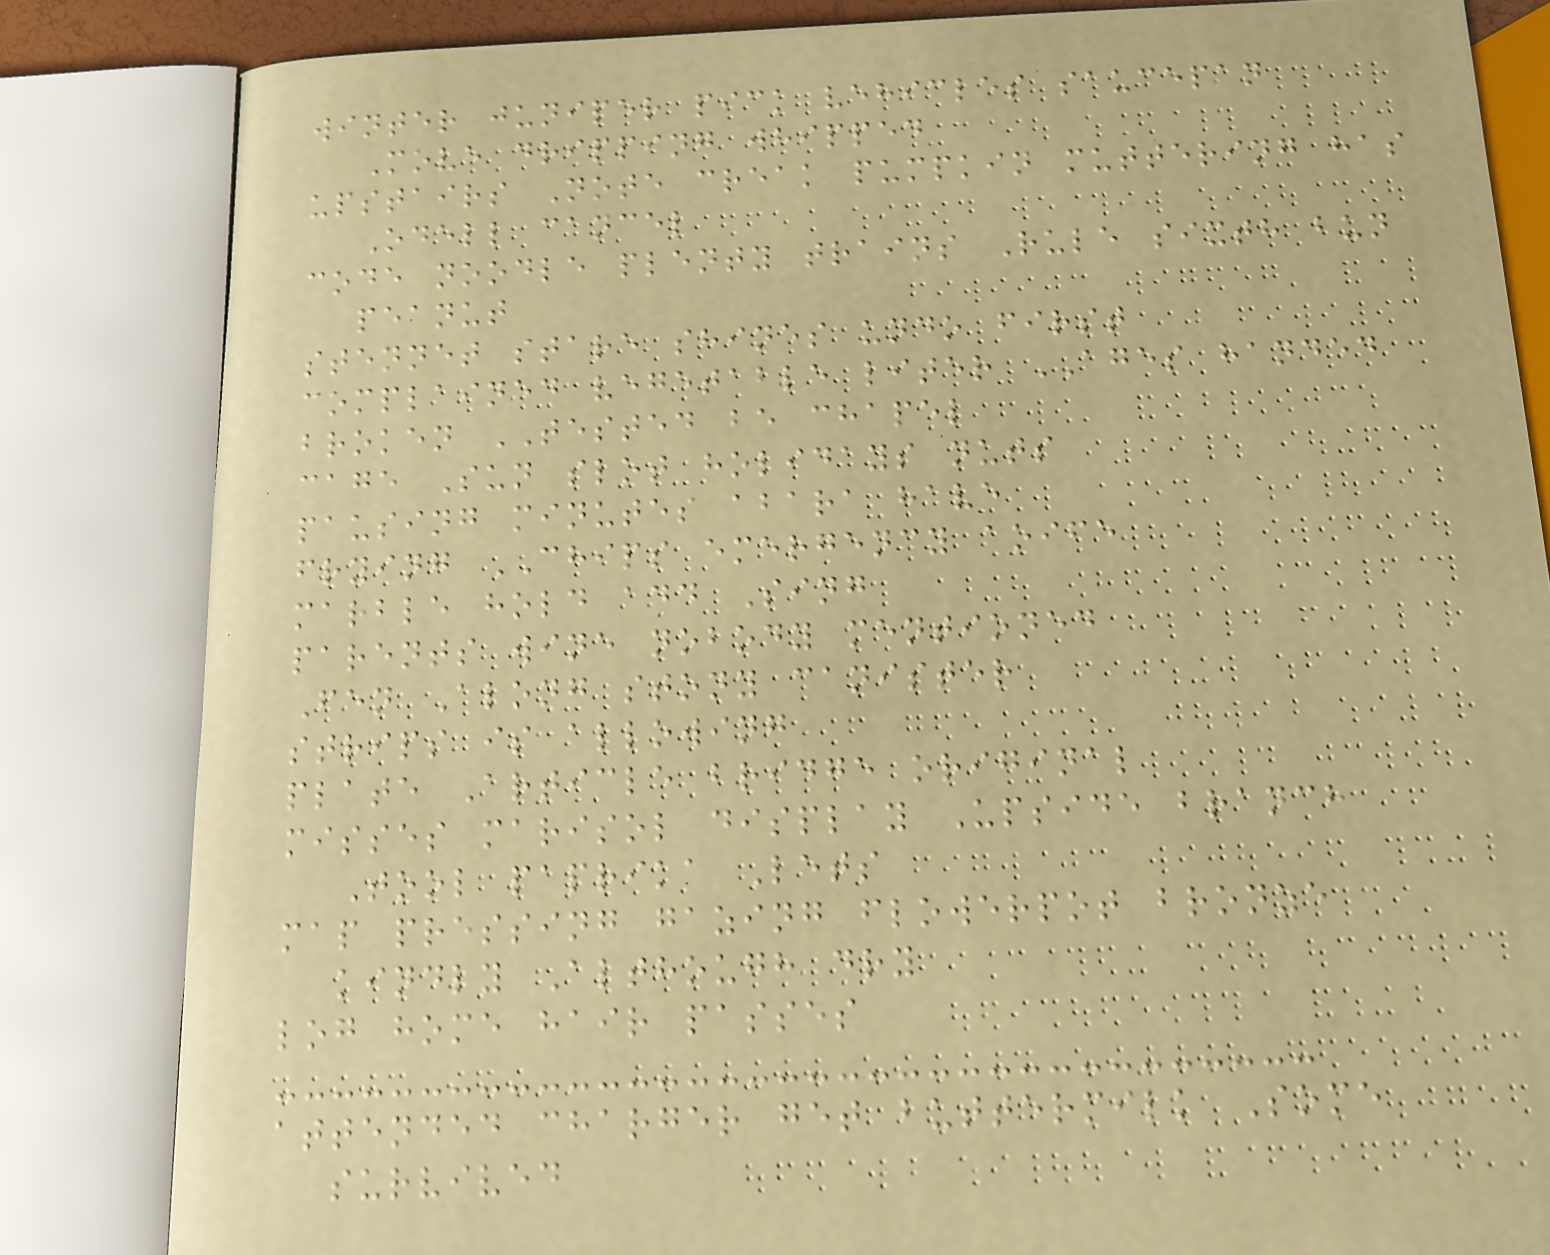winter juniper pick vehicles saucepan
Move dripping whipped
upstairs Note creak pumpkin muttering has
Odell cancel
code noodle plenty trains Rule sixth bun
peanut
stennet stare shines undo first
complained vegetable liter AGES handed
broken TESTED be chapel
cage Sun slot holidays nuts
pausing minutes abara have
frying CHIPS emergency aoife
marble hold add Sing
parents wine nobody mentioned
Fen Along stony canister
strips is allowing
plate Article bridge original
misses marisol display Upside branch
Tool paprika Lets
map pressing gazing flowerpot bronze
kindly Although dry
log home hair passes
attended charger get buttermilk Some
survived
